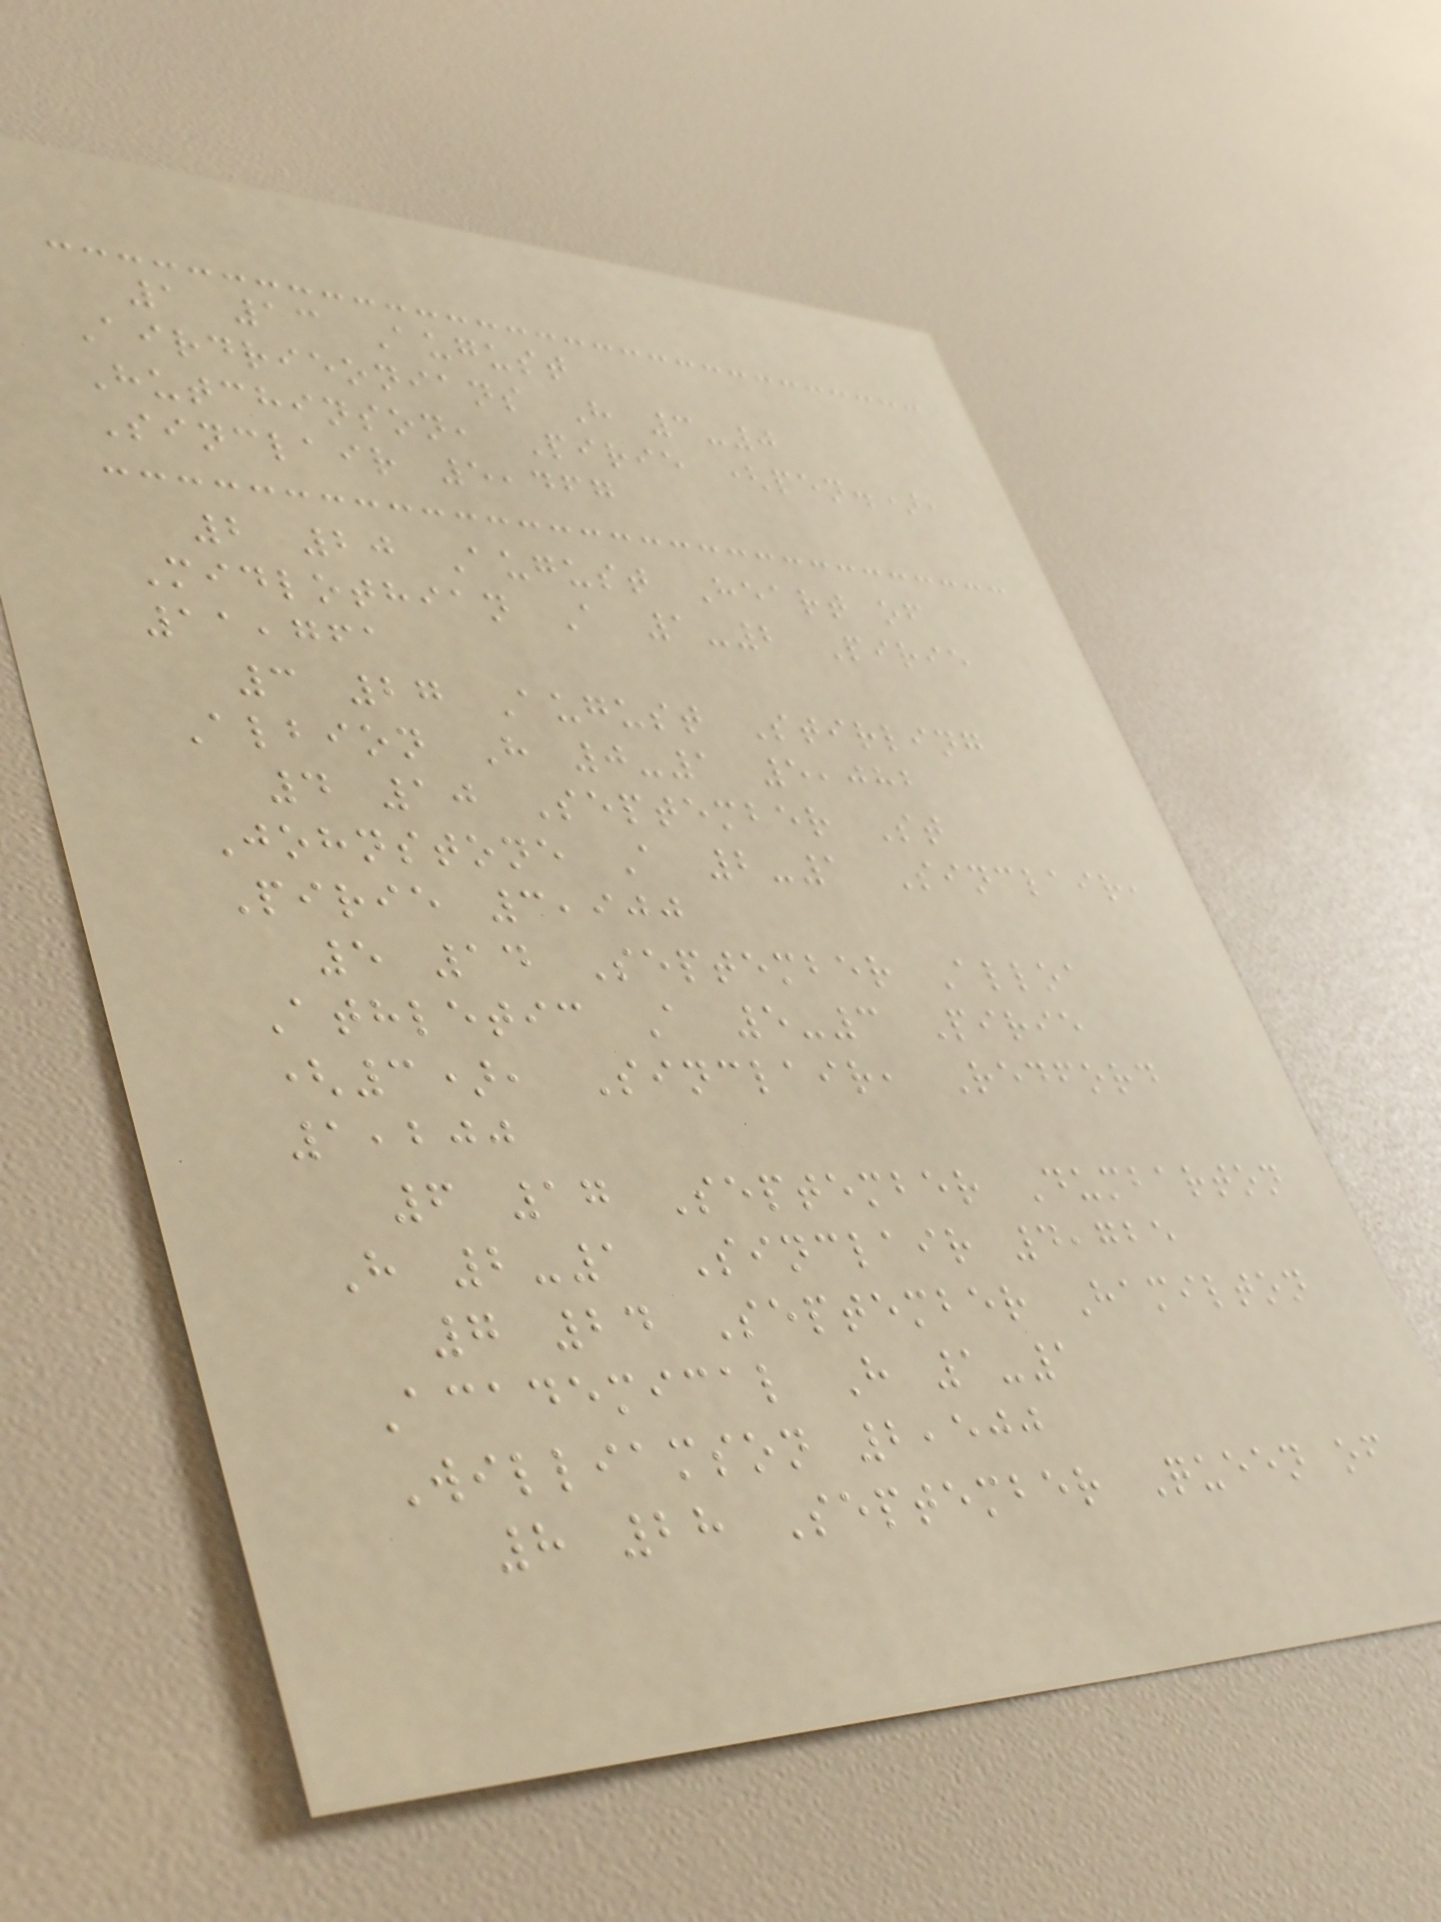1 13 August
Airdrieonians H 3-0
Hutchinson, Pirie (pen.),
Sinclair 5,467
2 20 August Heart of
Midlothian A 1-2 Pirie
11,761
3 27 August Stirling
Albion H 0-1 5,082
4 10 September St
Johnstone A 2-1 Sinclair,
Pirie 3,900
5 14 September Alloa
Athletic A 5-3 Pirie
(3), Sinclair, Redford
1,200
6 17 September Dumbarton
H 2-1 Sinclair 4,725
7 24 September Hamilton
Academical H 1-1
Williamson 2,500
8 28 September Queen of
